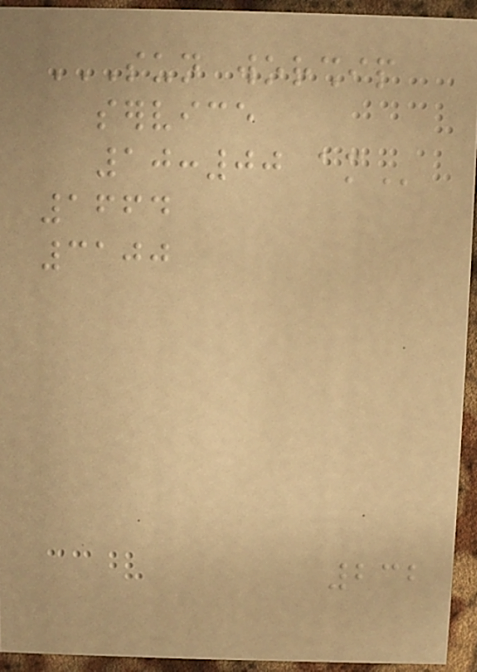SUN WORSHIP
SERVICE
10:00 AM
1664
3100
232
